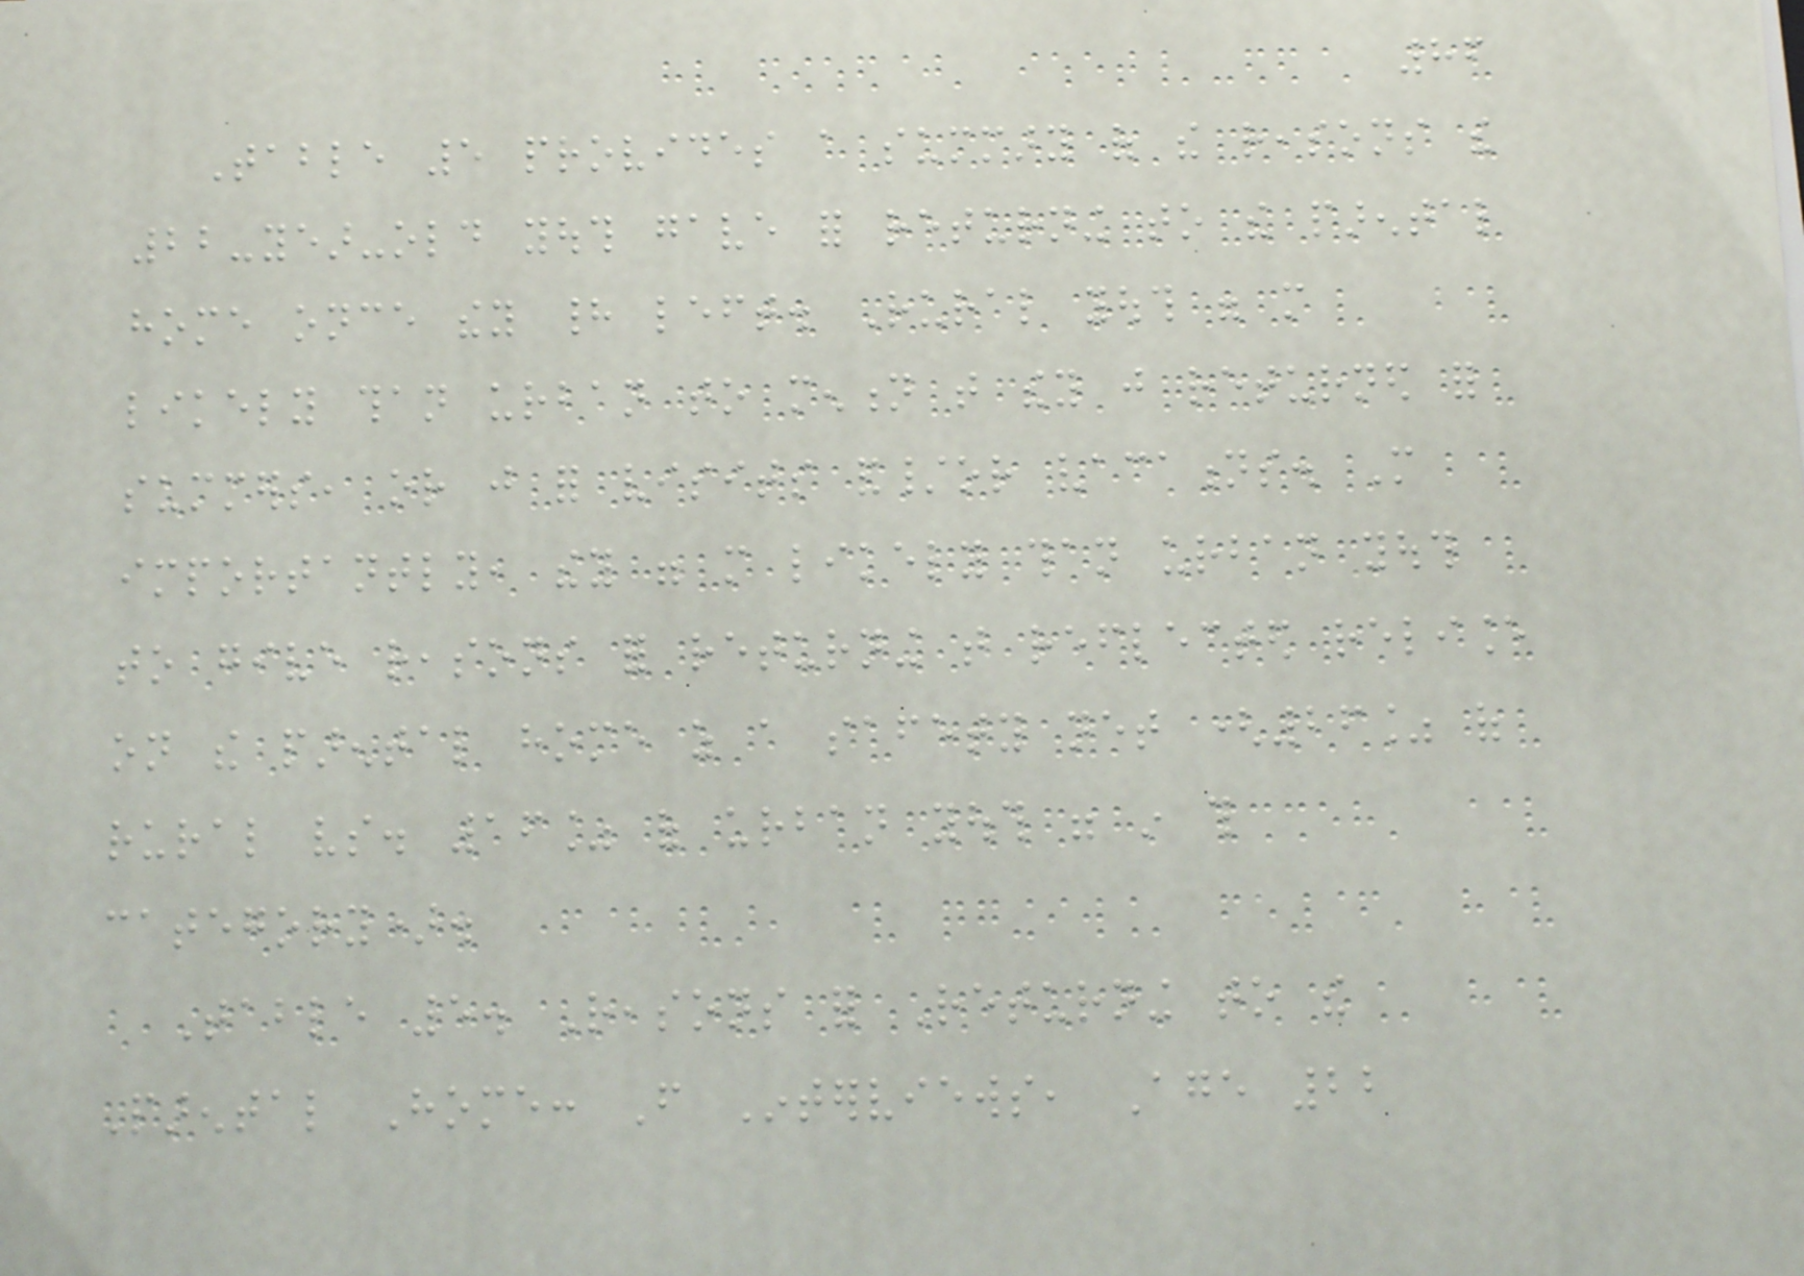86
Table 5 provides a summary of the reasons the
22-year-old youth gave for returning to the parental
home once they had left. Rural youth were more
likely than urban to mention that they just returned for
summers, or just for visits and/or vacations. More
importantly, they were more likely than urban youth
to give reasons for returning that reflected reliance
on the parental home as a safety net (26% of
rural vs. 16% of urban youth were in this
category).
Table 5. Reasons for Returning to the
Parental Home: From Interviews, Age 22
